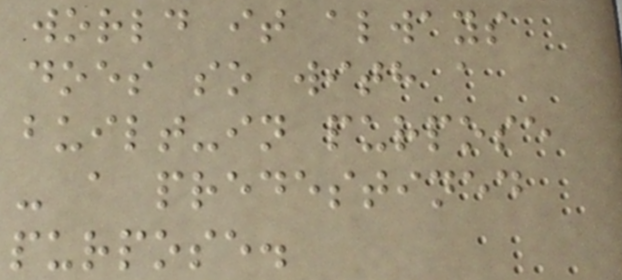world it always
does so with a
built-in purpose
- a predestined
purpose.
